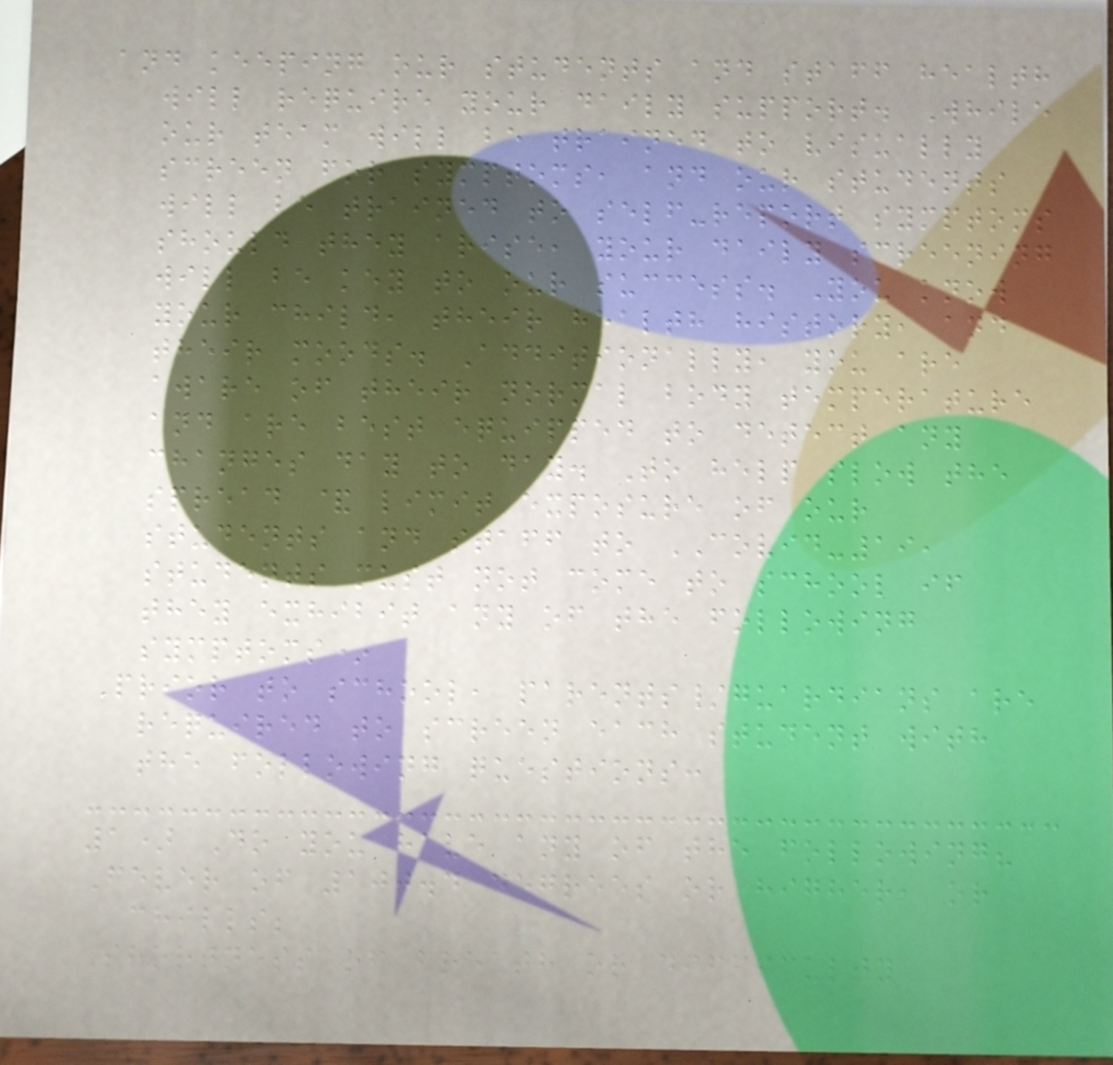and keeping our students and staff health
will require your daily support. While
our team will be trained to visually
screen for symptoms, and our students
will be trained to self-report symptoms
should they arise, your daily screening
will be key to our success. You know
your child, their health history, and
their moods. Additionally, you are
aware of their normal body temperature
and are best equipped to detect any
changes day to day. To help slow the
spread & limit exposure of our
students and staff to COVID-19,
students must not come to school if
they exhibit any of the following
symptoms*
Prior to school, parents/guardians are
required to screen each student with
the following questions:
1) Do you have any of the following?
Fever of 100.4 degrees or higher, or
chills;
Shortness of breath or difficulty
